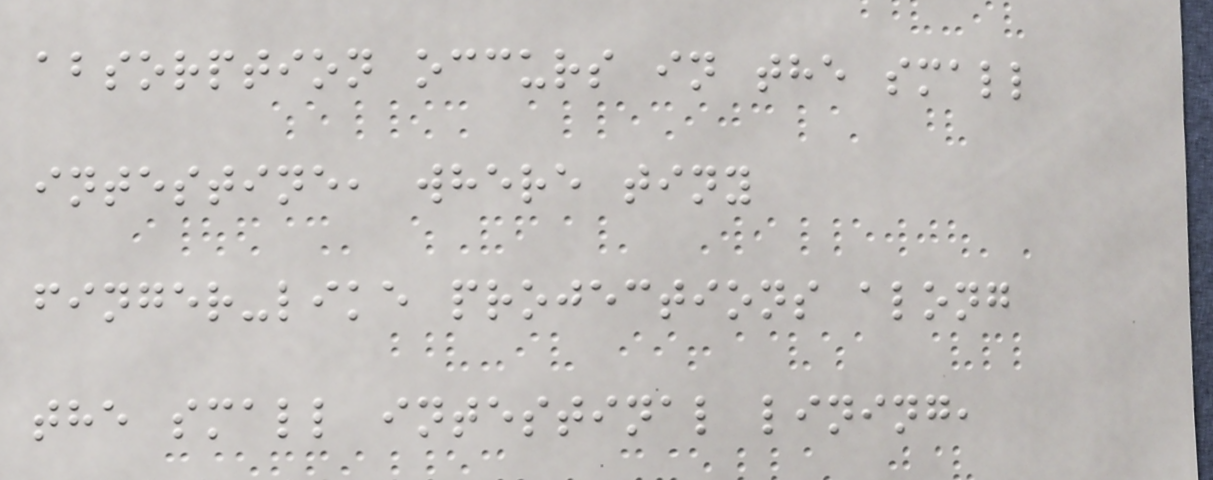absorption occurs in the small
intestine, where tiny
finger-like projections along
the small intestinal lining,
